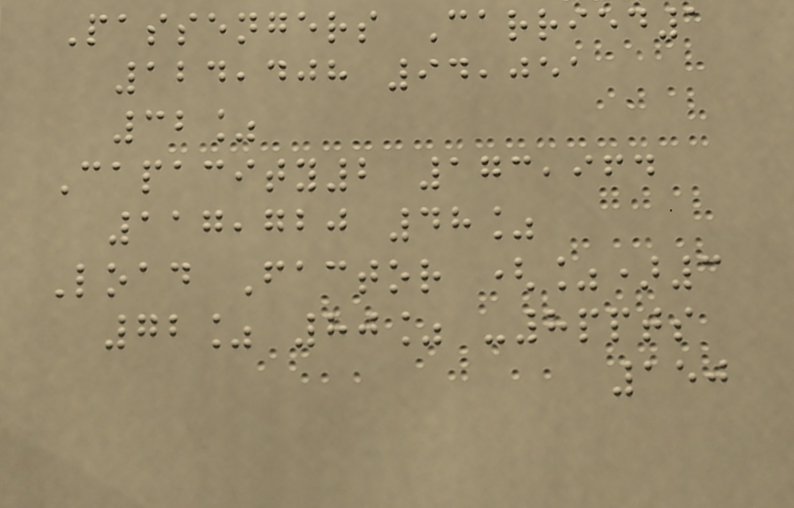Passengers Carried1
124,408 94,051
32%
Capacity2 173,964
117,720 48%
Load Factor (%)3
72% 80% -8ppts
150
